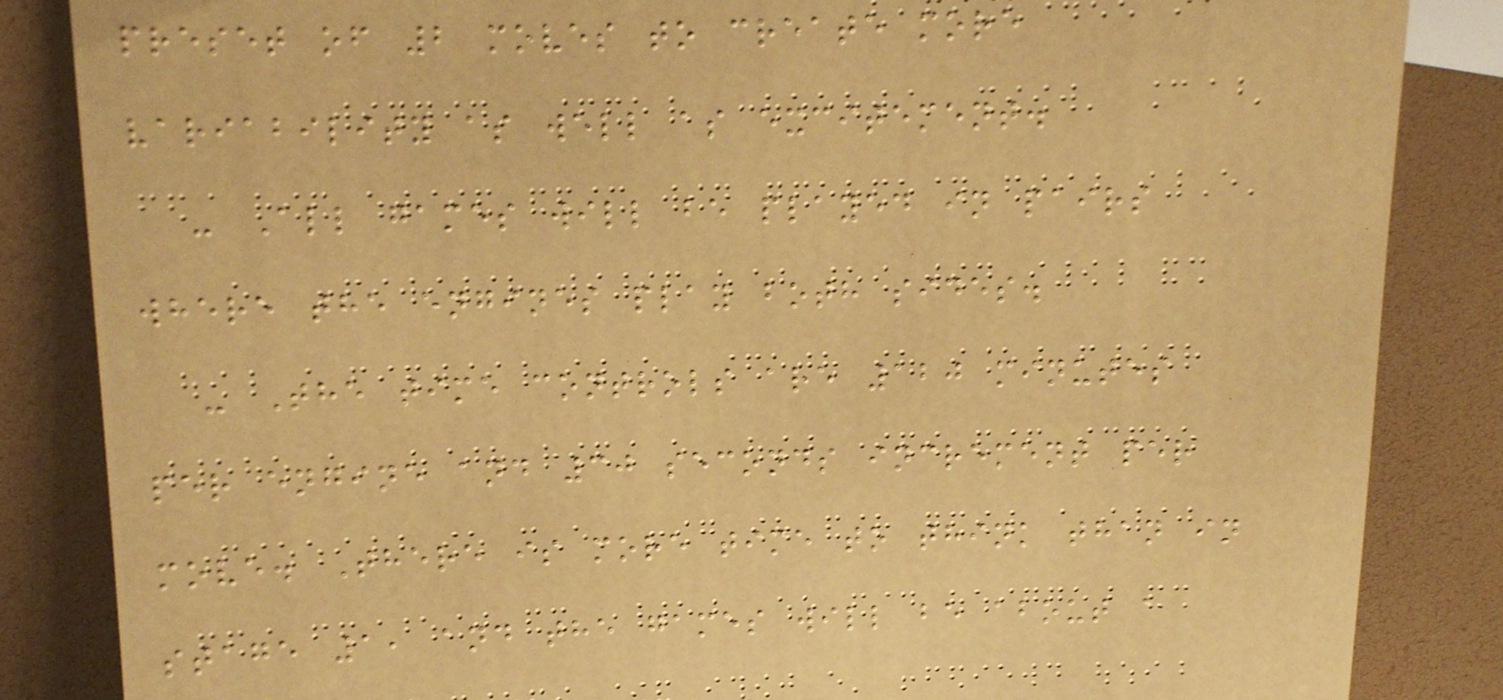preset of 2 moves to create more
variability as well as excitement.
- All games will be played in pairs
where the engines play both sides.
- The time controls are 120 minutes
per engine and 30 seconds increment per
move. There is more time to think than in
stage 1, and the games will be about a
